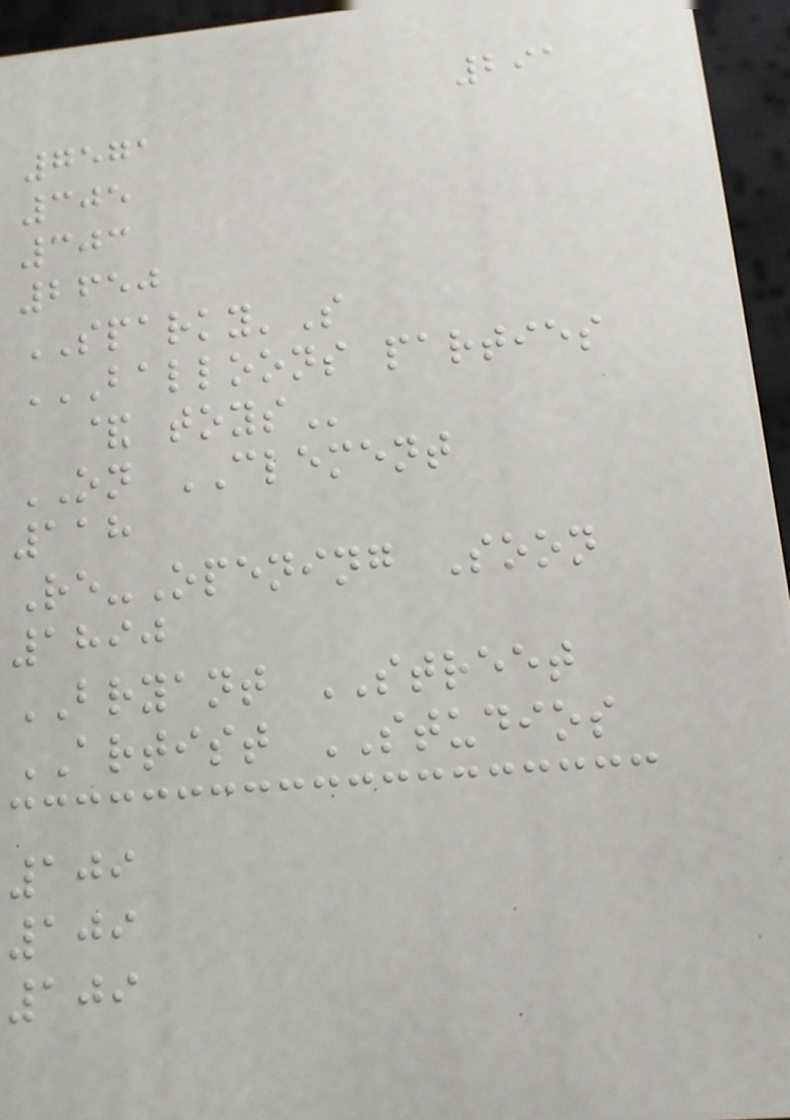291
7571
305
303
2650
SPARKY'S
BALLOONS PARTIES
& TOYS
ON CLEMENT
118
Re-Opening Soon
1890
BRYANT STREET
ARTIST STUDIOS
109
109
109
